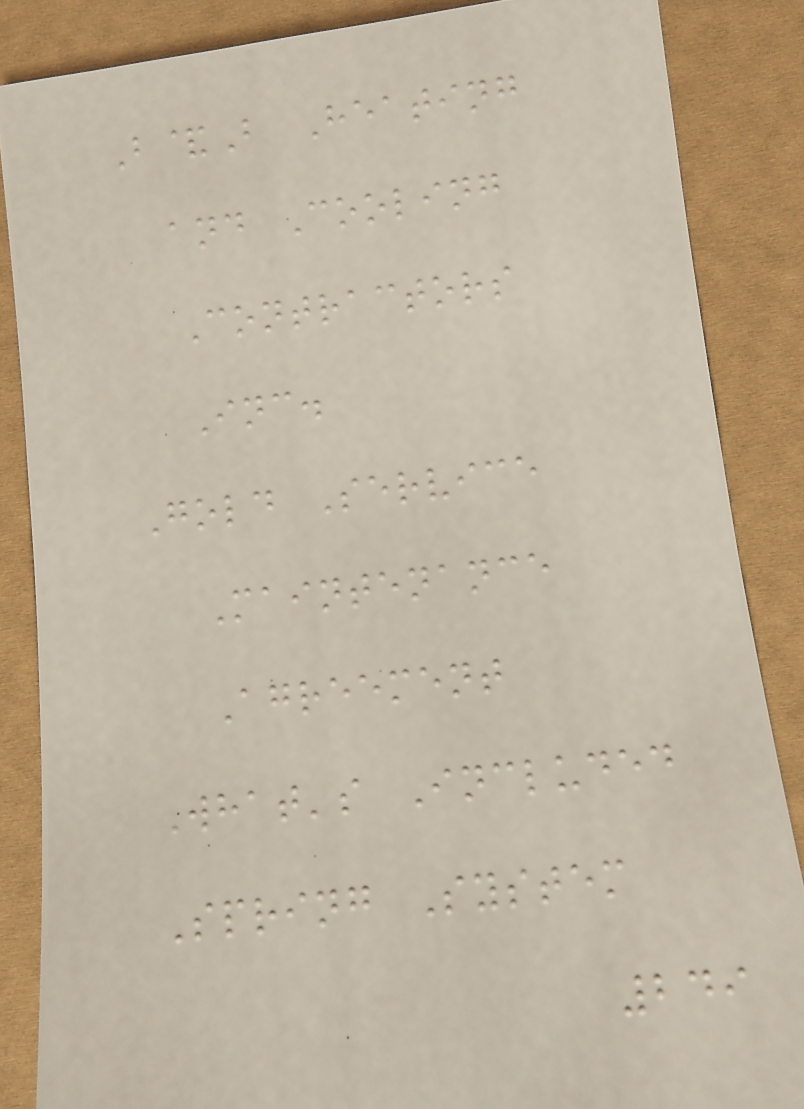B&B Heating
and Cooling
Contractors
Inc.
Gold Service
Maintenance
Agreement
What's Included
Spring System
249
